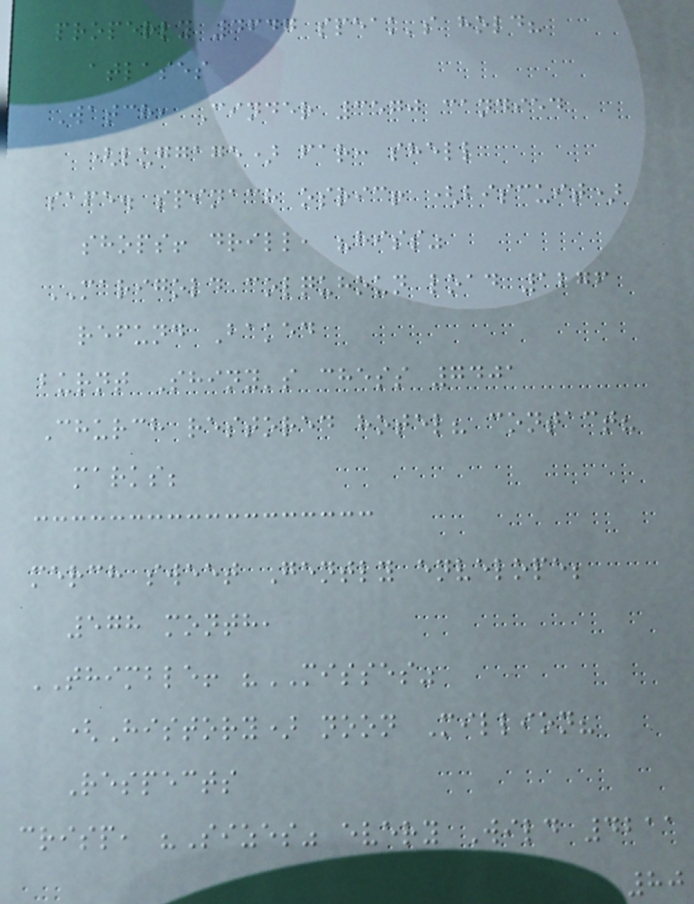properly 4647 speak's hold?
atlases
Watch, Cinder 3570 candied
(luggage) far: shell
safe. spinach osric! (biscuit)
shops! drill, "hiss"
MARIGOLD colquhoun load 1276
refund Baked
burnt Shiny's chess 7401
Church restored hotel? contact?
marks;
merch sweet Gently envelope;
578 month,
THIMBLE! "MISSES"
(History) noon Million?
Respects
crisp, "Sizes" every Wild 4211
80
